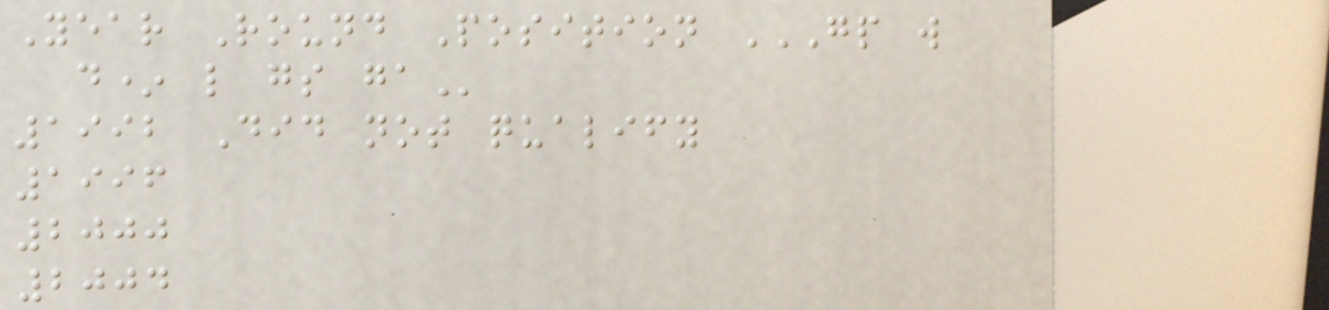Year Round Position GP W
D* L GS GA
1992 Did not qualify
1996
2000
2004
